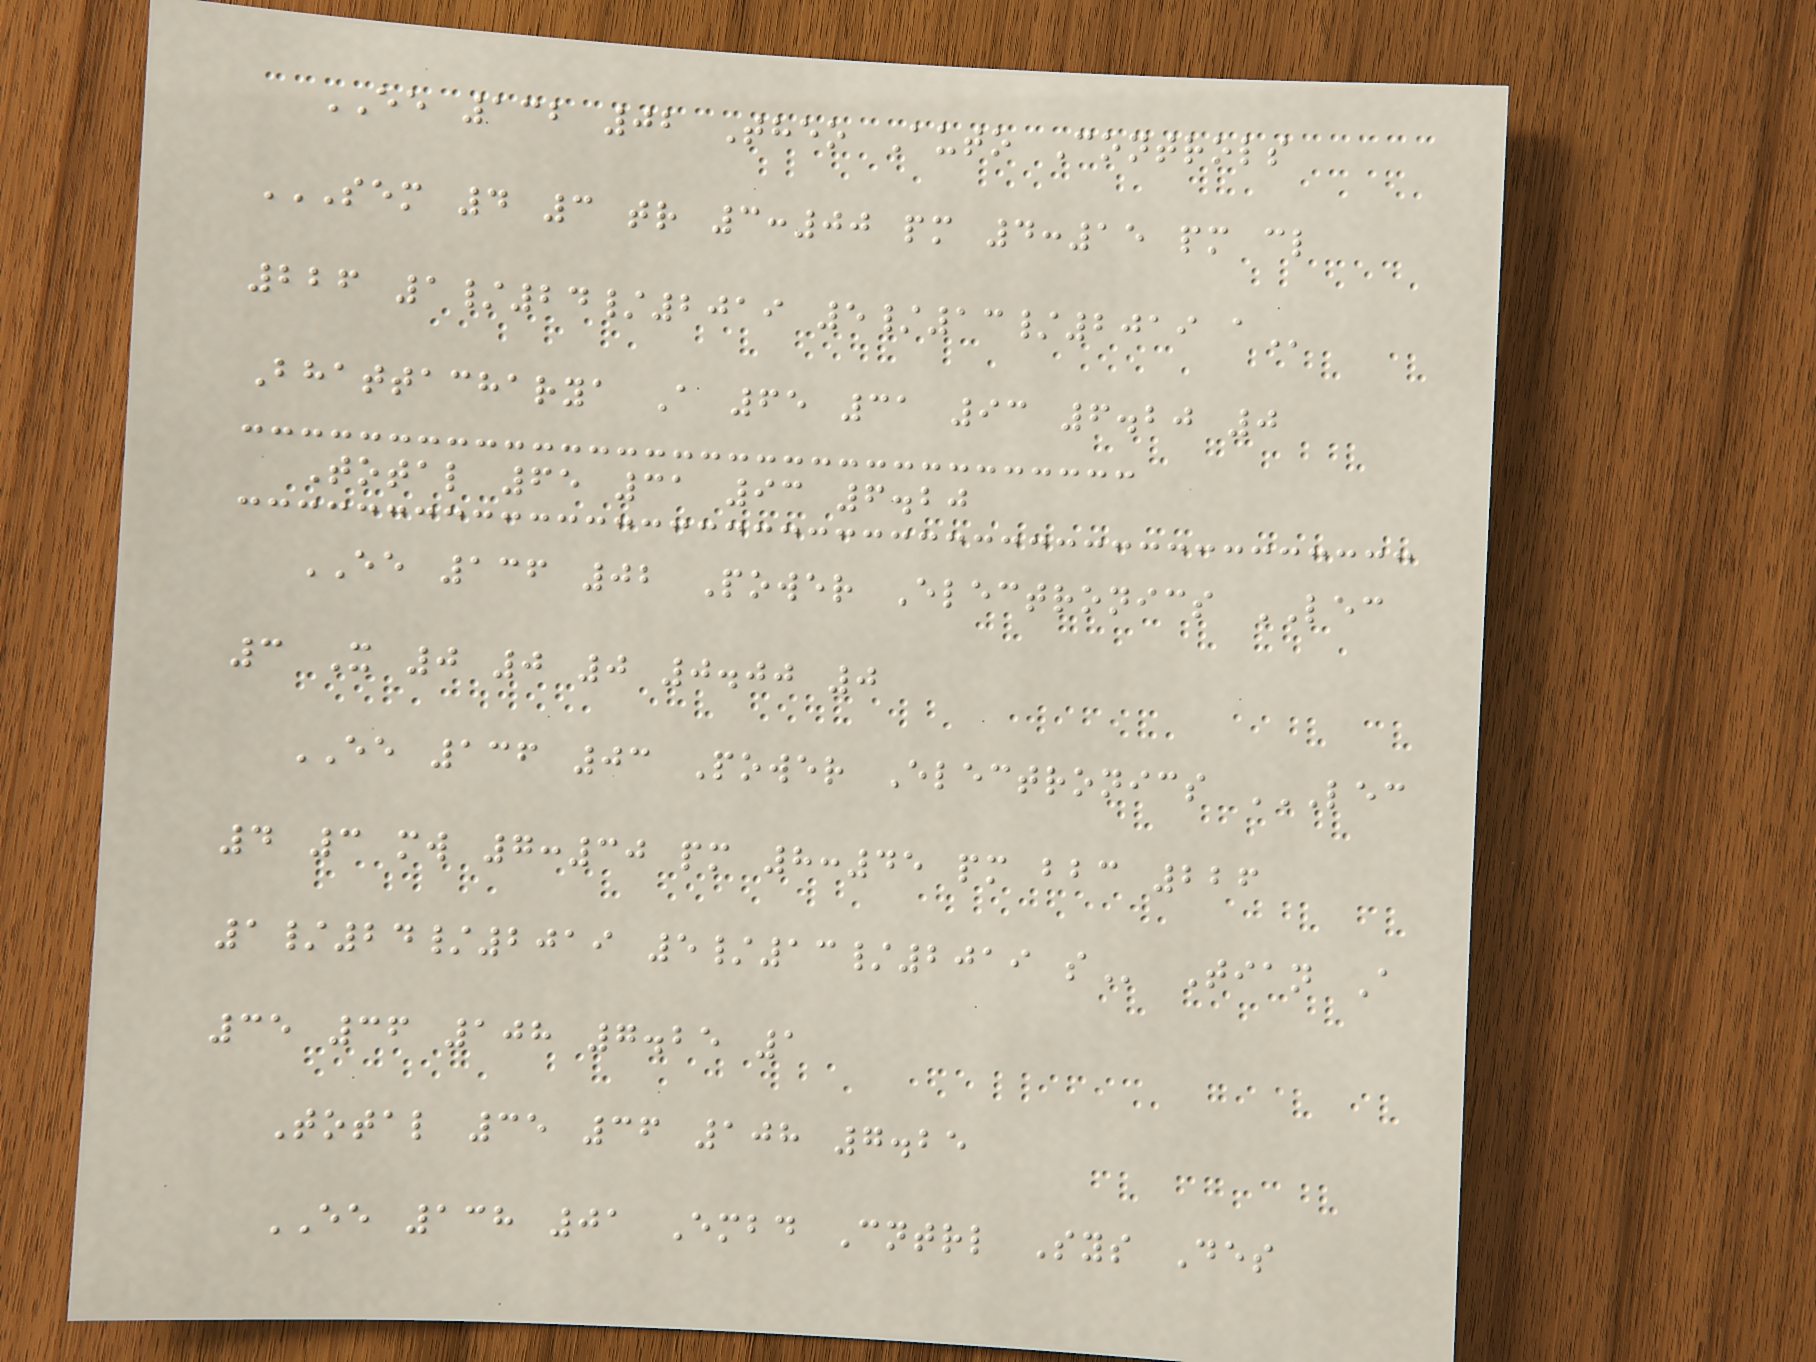EE 132 02 Theo Auto Controls
SEM 4 3 TR 3:00 PM 4:15 PM CL
226 1/24/2019 5/13/2019 A
Bhattacharya A 65 31 93 6.20 0
Total 65 31 93 6.20
EE 136 02 Power Electronics LEC
3 X 0 0 0 0.00 0
EE 136 03 Power Electronics LEC
4 3 MW 7:30 PM 8:45 PM BBC 226
1/24/2019 5/13/2019 S Tian A
35 36 108 7.25 1
Total 35 36 108 7.25
EE 138 01 Embd Cntrl Sys Des
